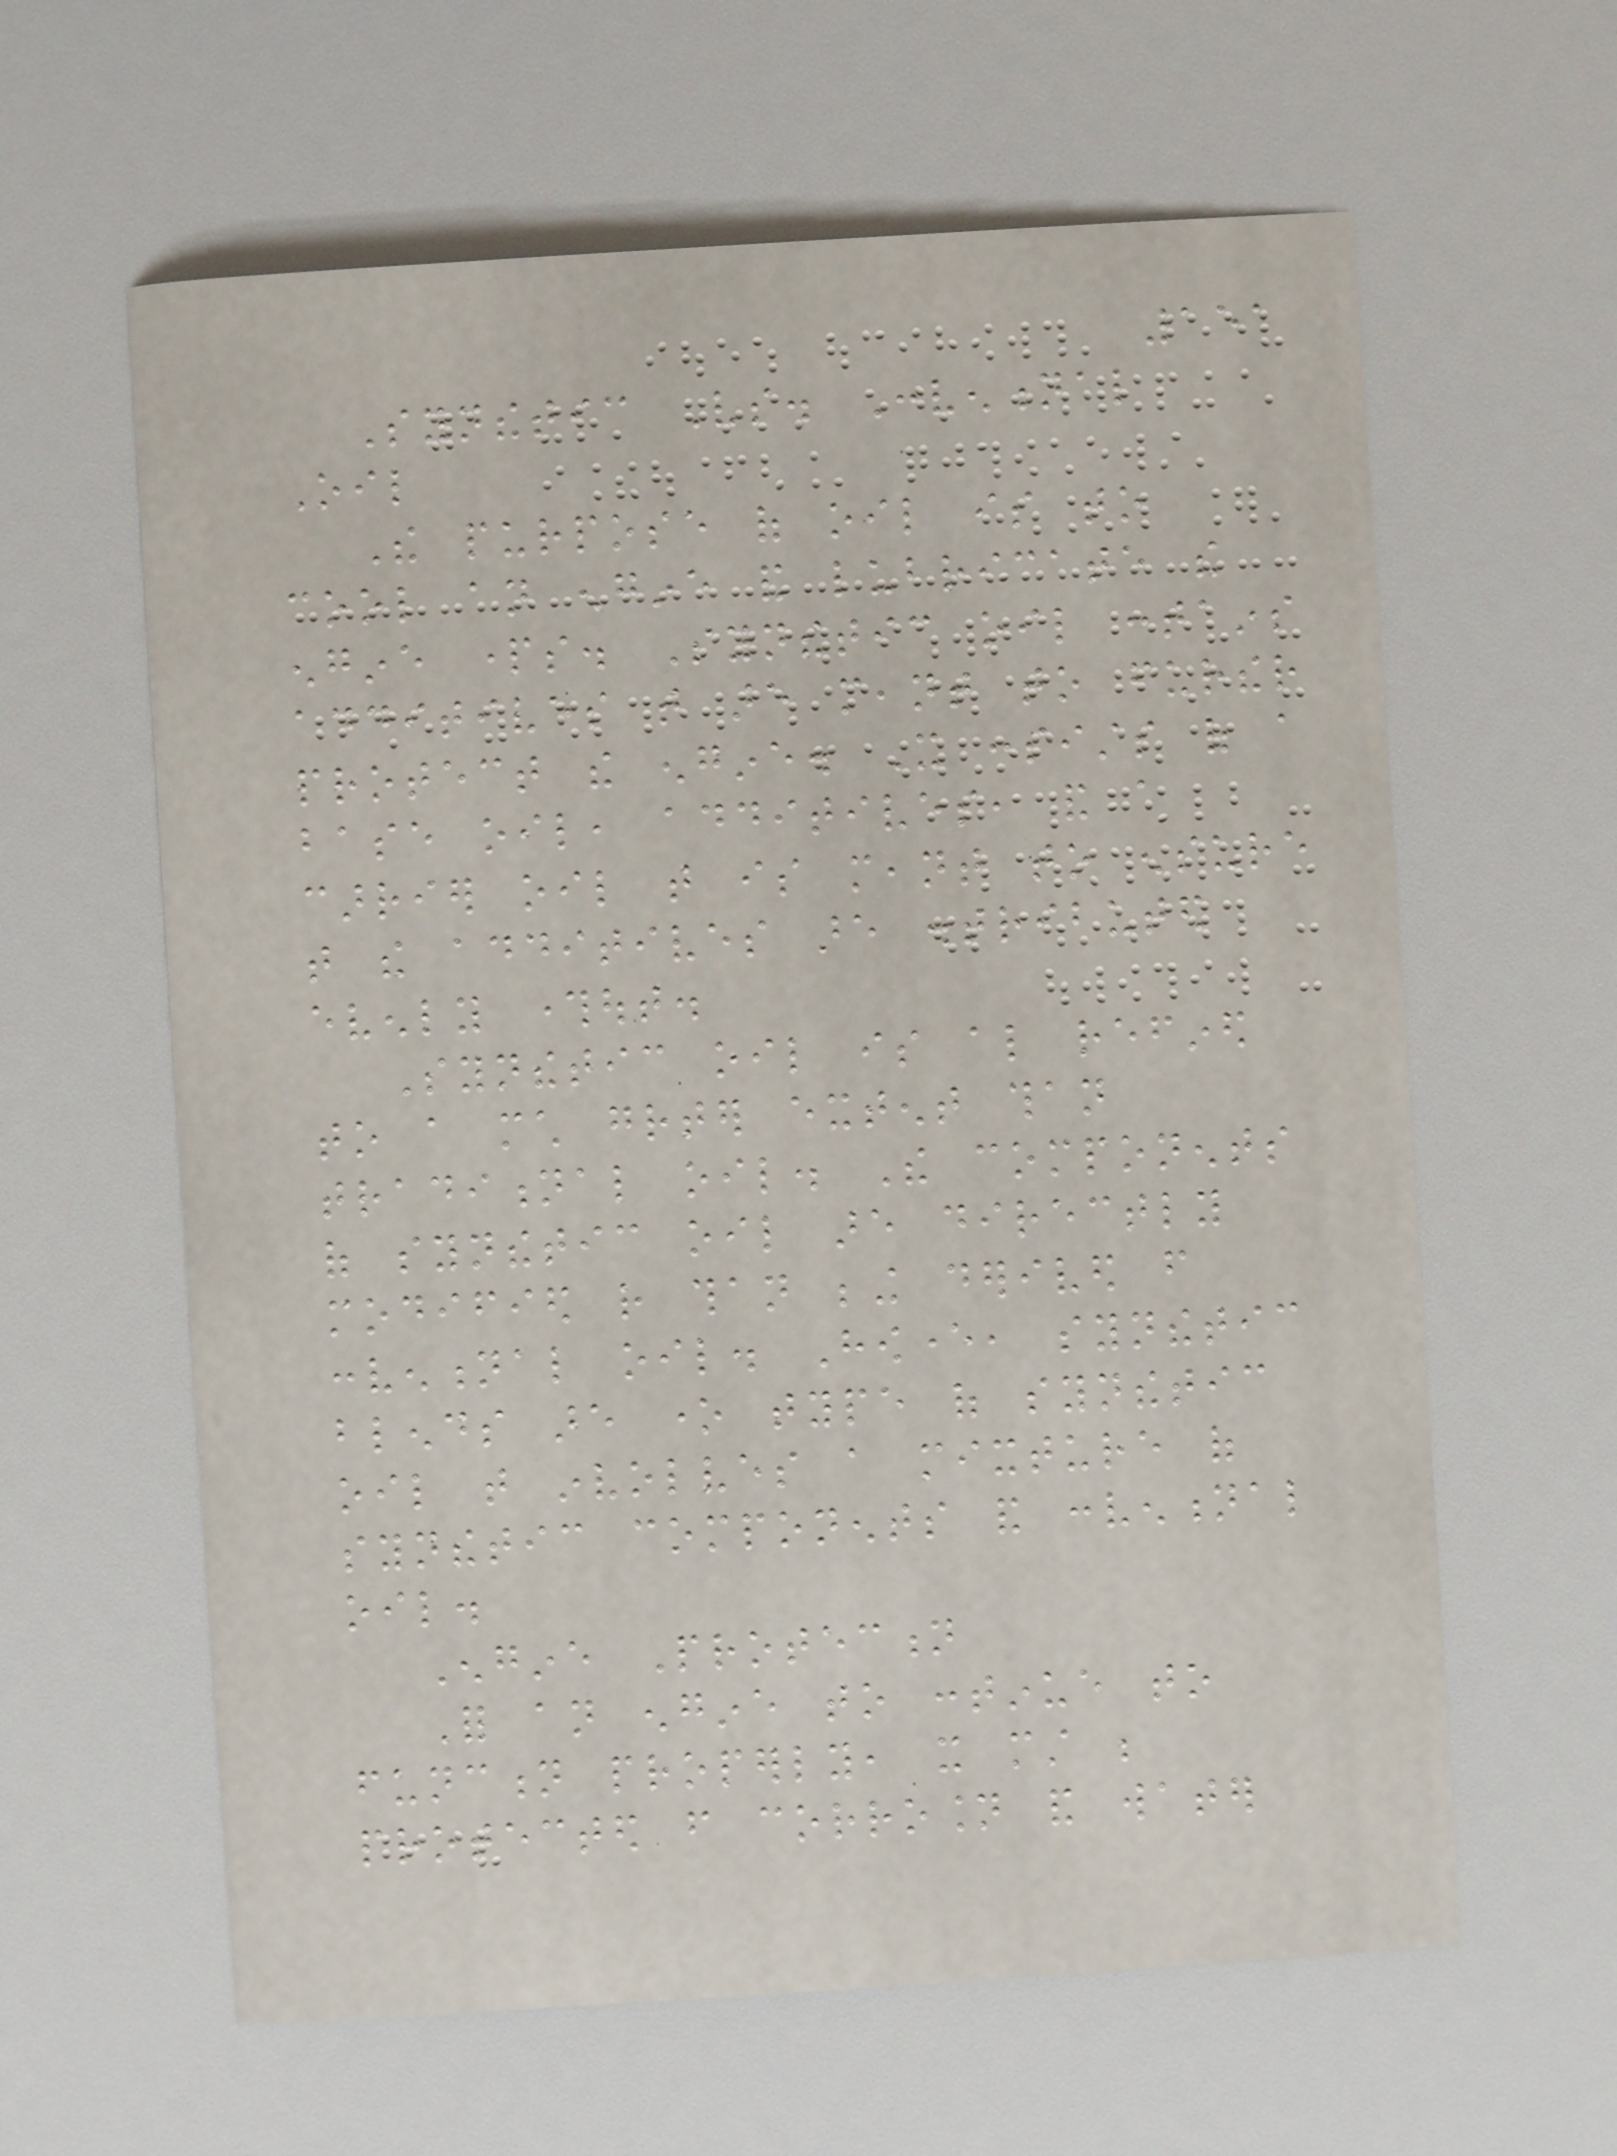151
Synthetic Vs. Conventional
Oil
The purpose of oil is to
cool an engine and lubricate the
engine parts. Synthetic oil contains
additives that are meant to further
protect the engine. It consists of a
base oil, additives, and a
carrier oil that is meant to ensure
that the additives are distributed
evenly throughout.
Synthetic oil is also refined
to a much greater extent than
traditional oil. The components
of synthetic oil are directly
modified rather than being derived from
conventional oil. However, synthetic
blends are one type of synthetic
oil that involves a mixture of
synthetic components and conventional
oil.
Engine Protection
For an engine to continue to
function properly, it must be
protected from corrosion and water
